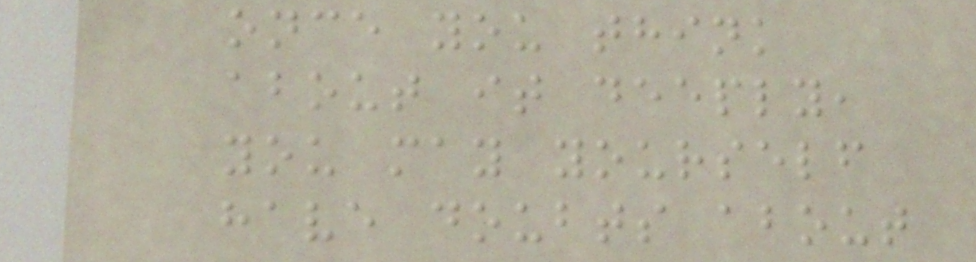once you think
about it deeply,
you may yourself
have doubts about
